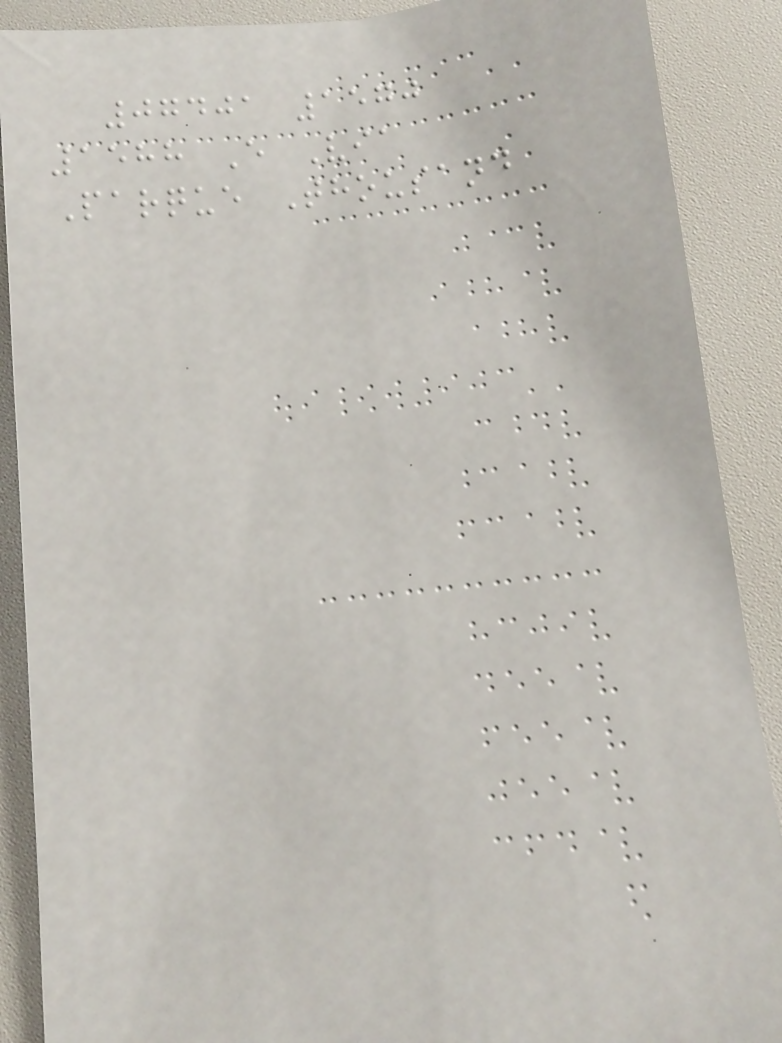07401 1570
1588 E Via
Parque Thousand
